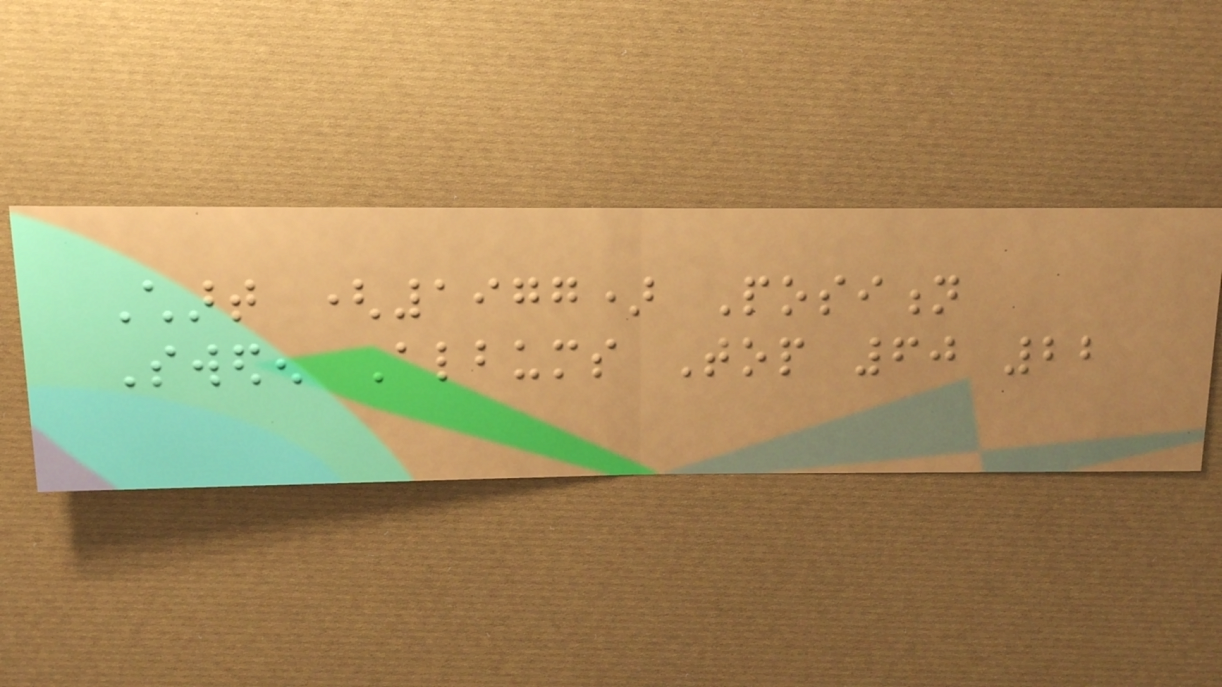Chart (1977) Position
Sweden Albums Top 60 22
